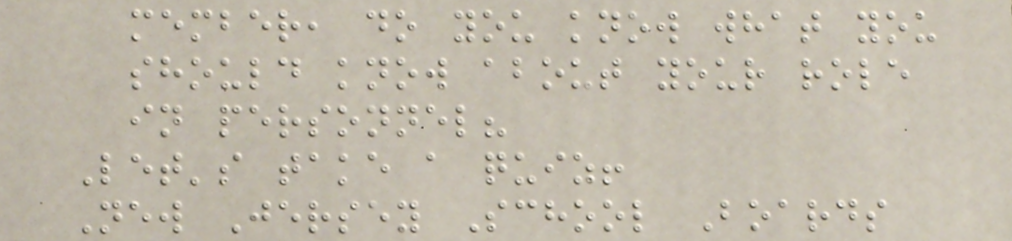member, do you know what you
should know about your role
in personnel?
Let's take a quiz!
New Jersey School Boards
